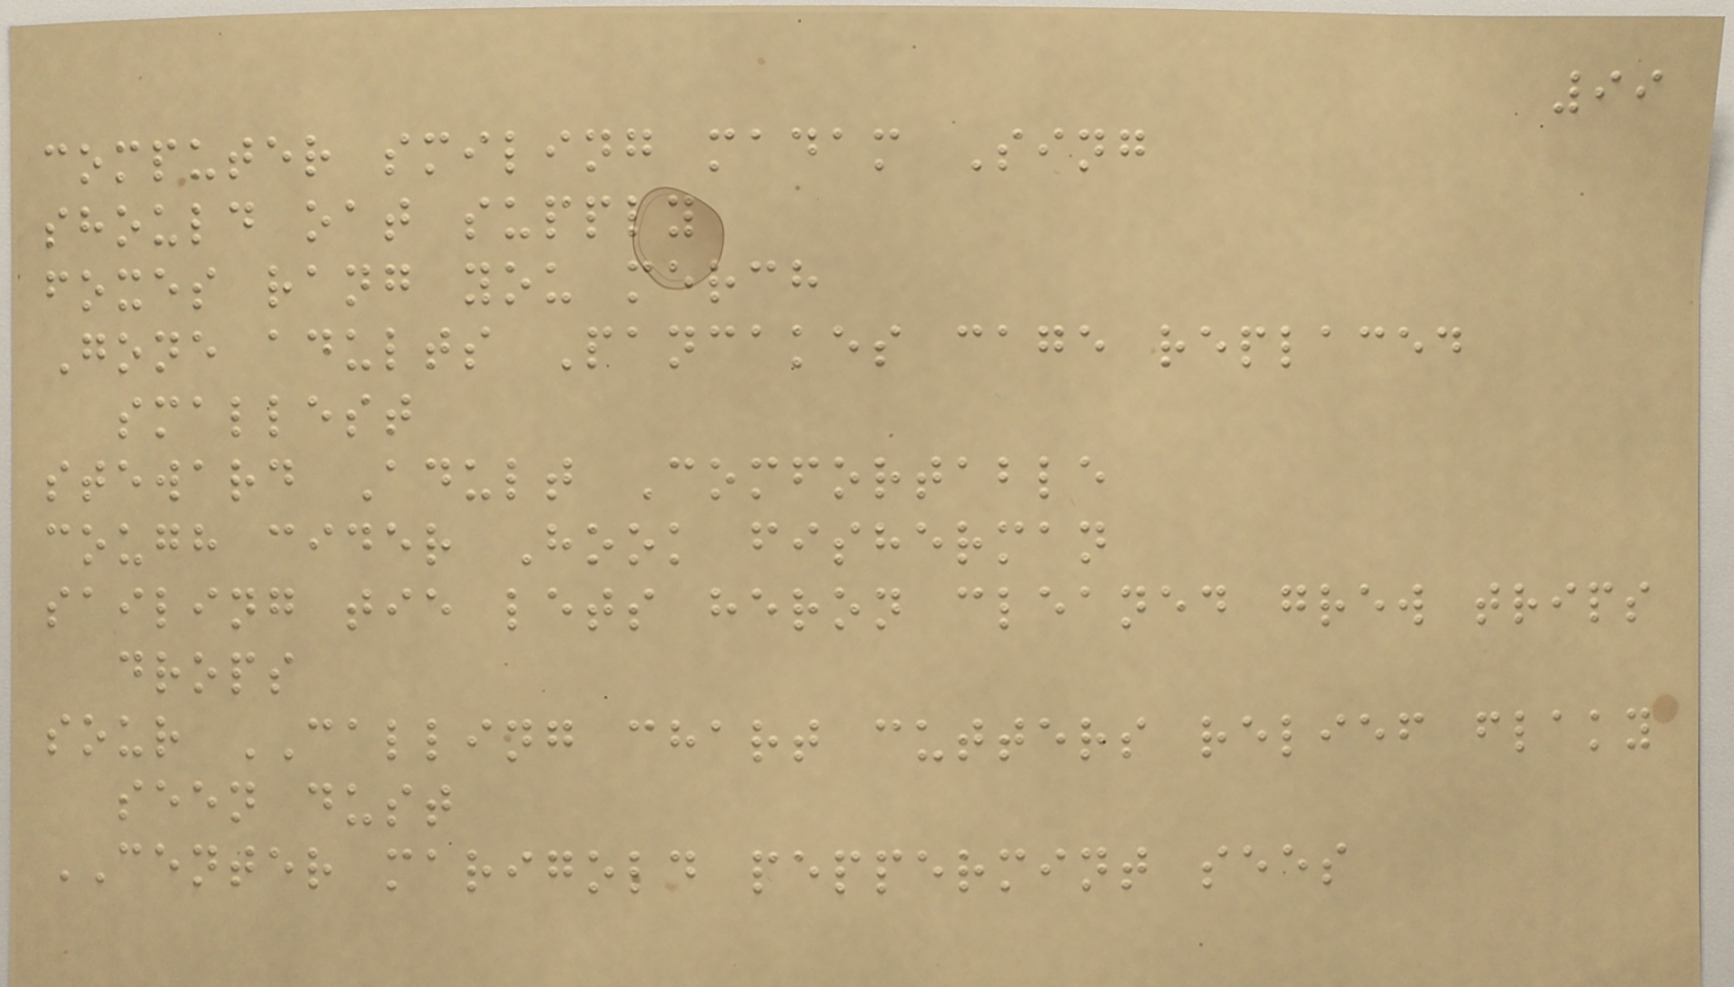99
computer smiling madam Sing
should oat supply
foxes rang you merch
Gone adults Pancakes cage replaced
smallest
steward Adult Comfortable
cough cider Hook fisherman
sailing tie lets heron cleaned grew trips
drops
sour CALLING chart cutters relief flaky
seen dust
CENTER marigold peppermint sees
